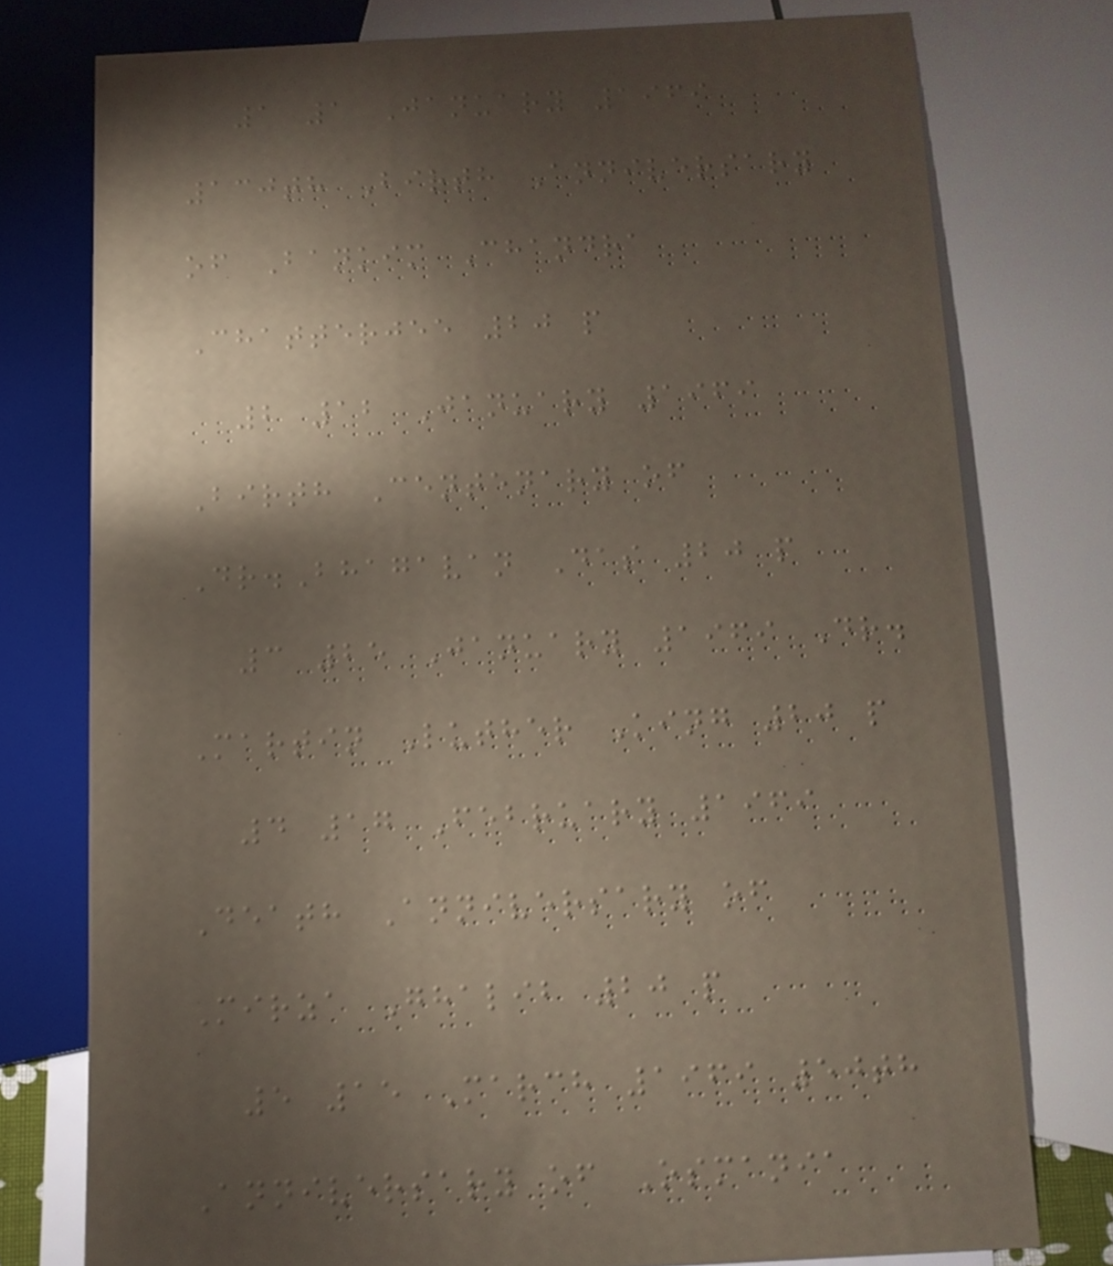1 1 January 1969
130th Birth Anniversary
of Bankim Chandra
Chatterjee 20 p
2 12 January 1969
Birth Centenary of
Dr.Bhagavan Das 20 p
3 25 January 1969 Dr.
Martin Luther King 20 p
4 17 February 1969
Death Anniversary of
Mirza Ghalib 20 p
5 15 March 1969 50th
Anniversary of Osmania
